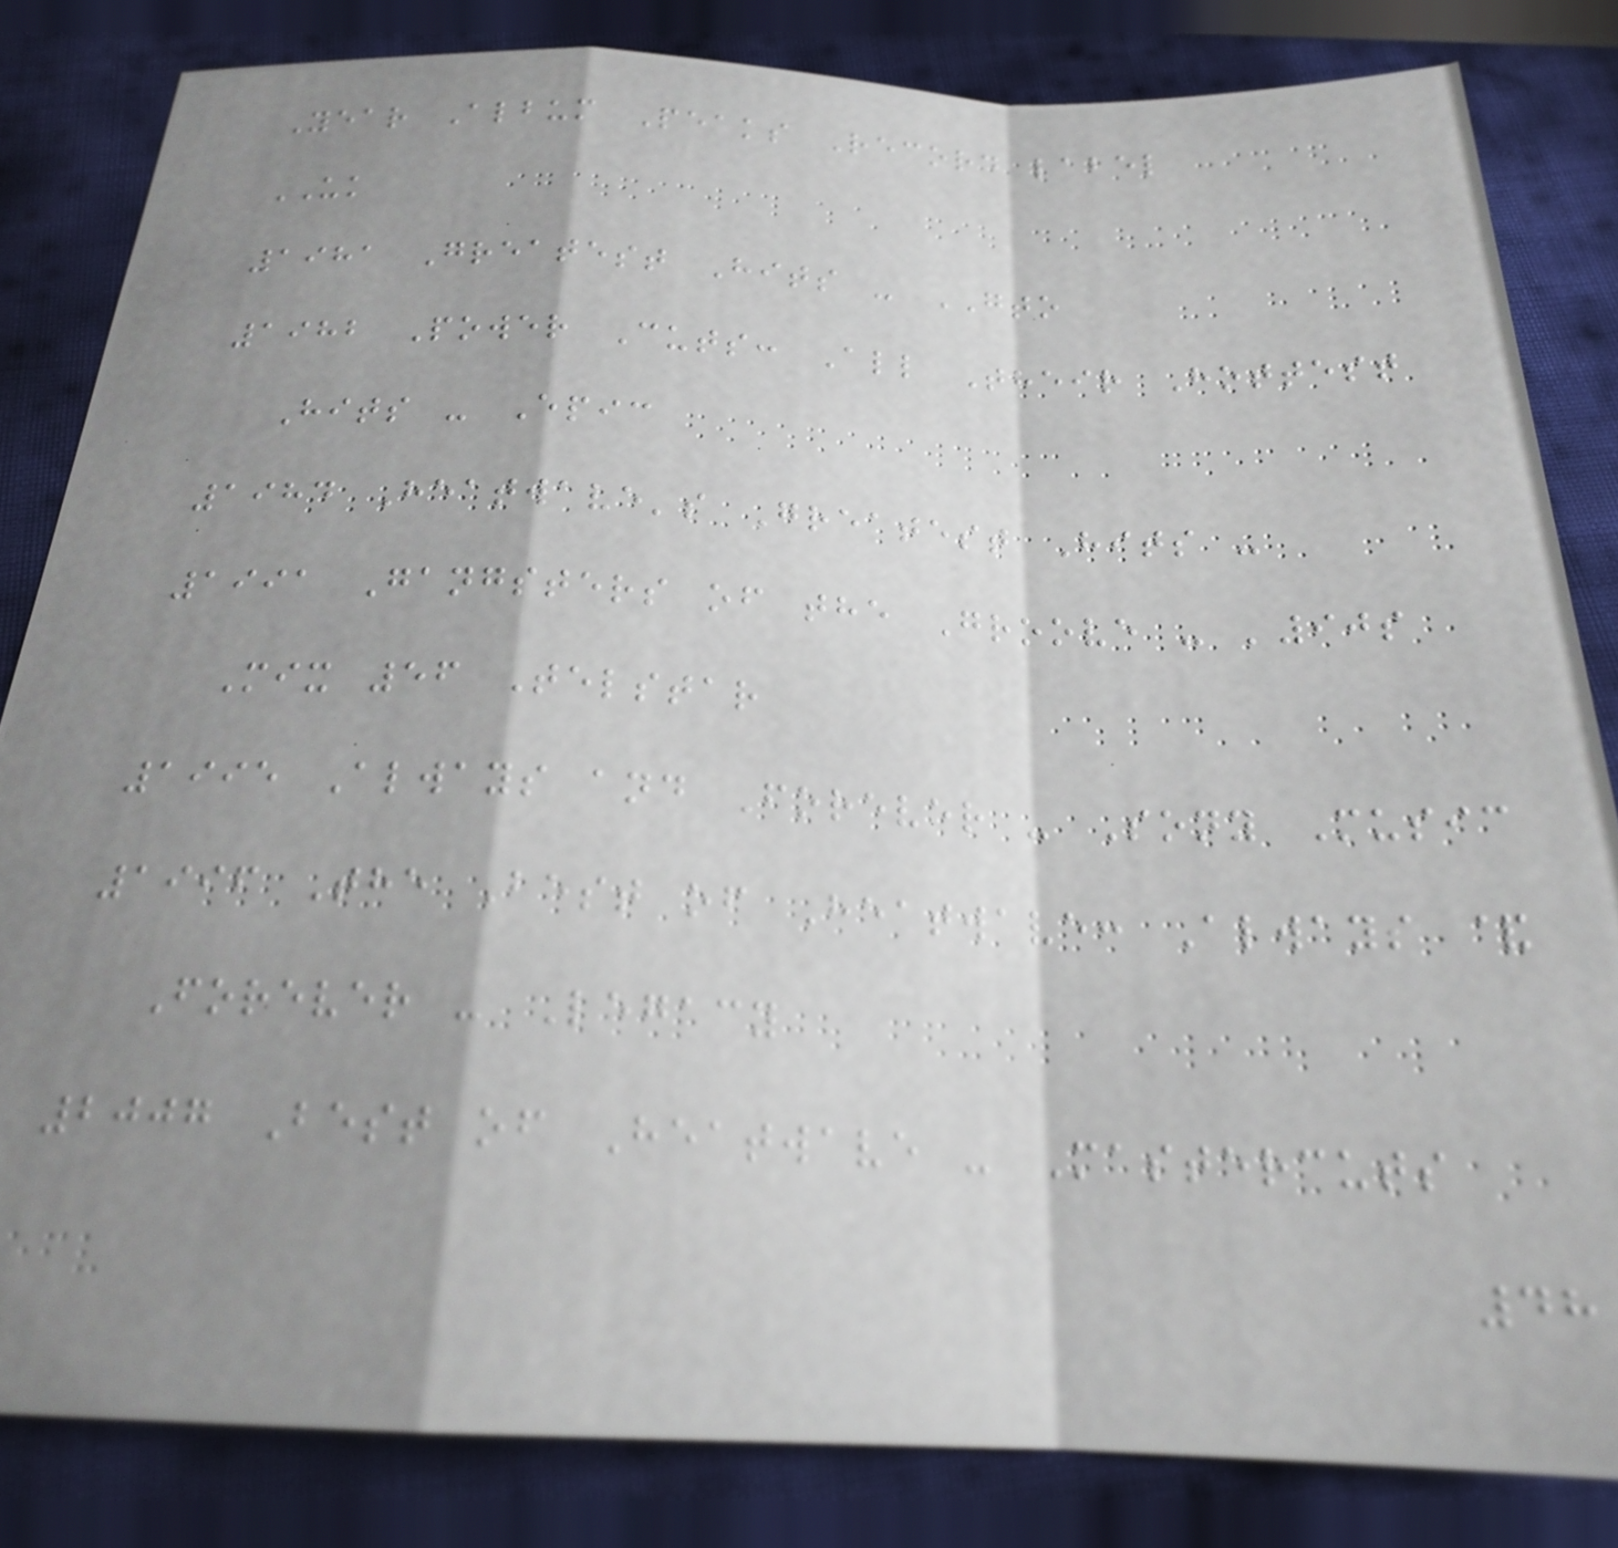Year Album Peaks Record label
UK
1981 Greatest Hits - GTO
1982 Power Cuts: All Their Hottest
Hits - Epic
1984 Heatwave's Greatest Hits -
1991 Gangsters of the Groove - '90s
Mix 56 Telstar
1995 Always and Forever - Sony Music
1996 The Best of Heatwave: Always &
Forever - Legacy
2007 Best of Heatwave - Mastercuts
48
